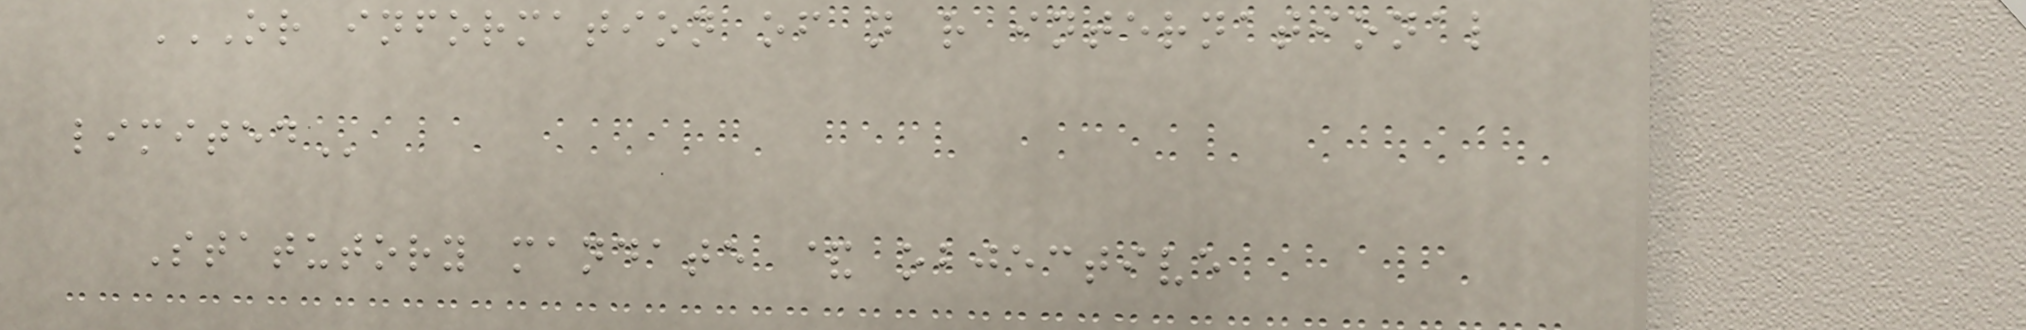OR INFORMATION OF N R INTERNATIONAL
LIMITED
Statutory mandate & objective
